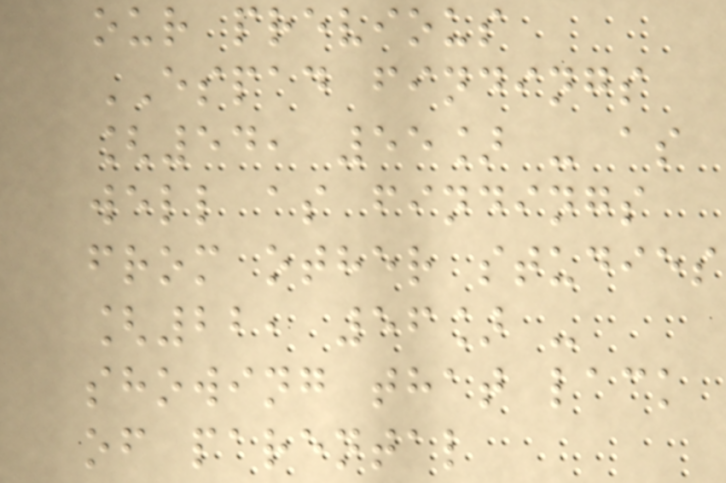our previous
ESPAD findings
[54, 55] - as
well as findings
from other studies
[22, 56] -
showing that lack
of parental
